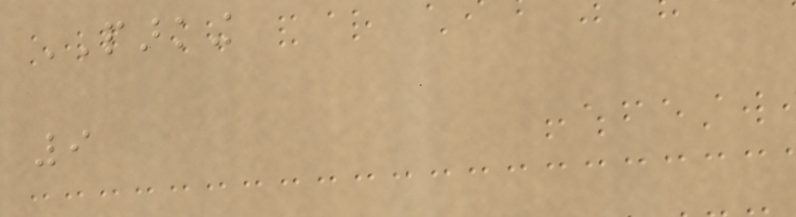PARKING
9
